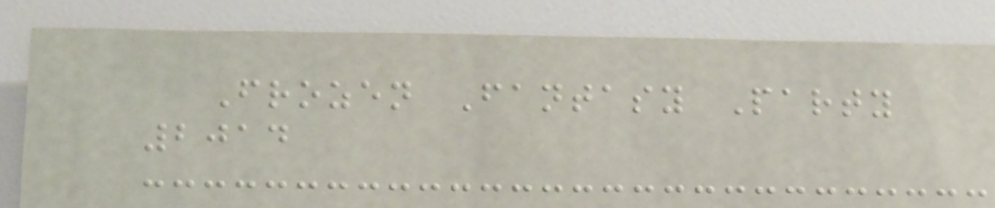Frozen Fantasy Party
2014
